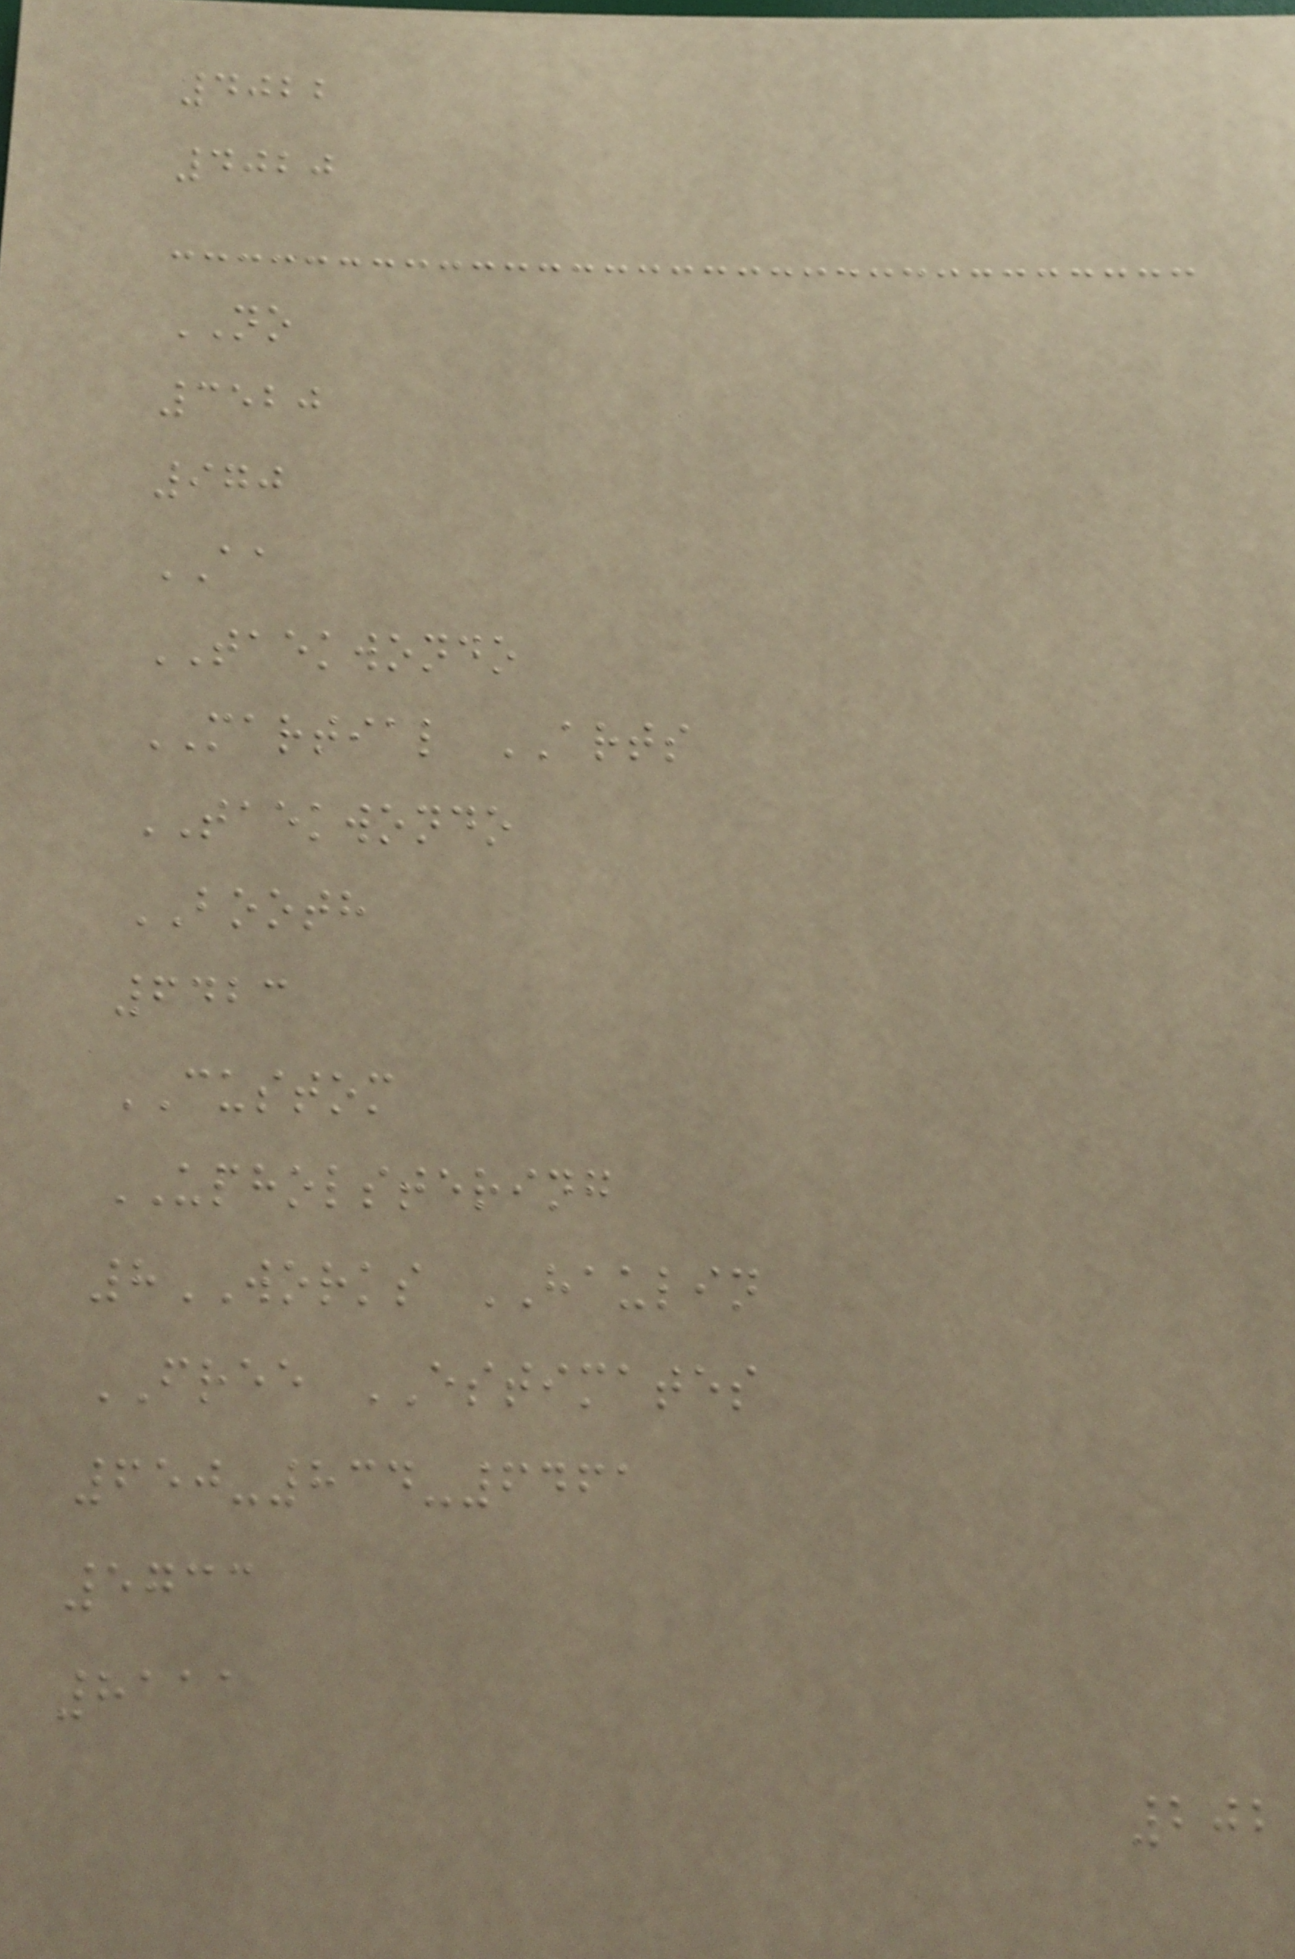4022
4020
NO
3520
970
AA
TAEKWONDO
MARTIAL ARTS
TAEKWONDO
BOOTH
6423
CUSTOM
UPHOLSTERING
8WORKS HAULIN
FREE ESTIMATES
650-834-6461
5733
8111
202
